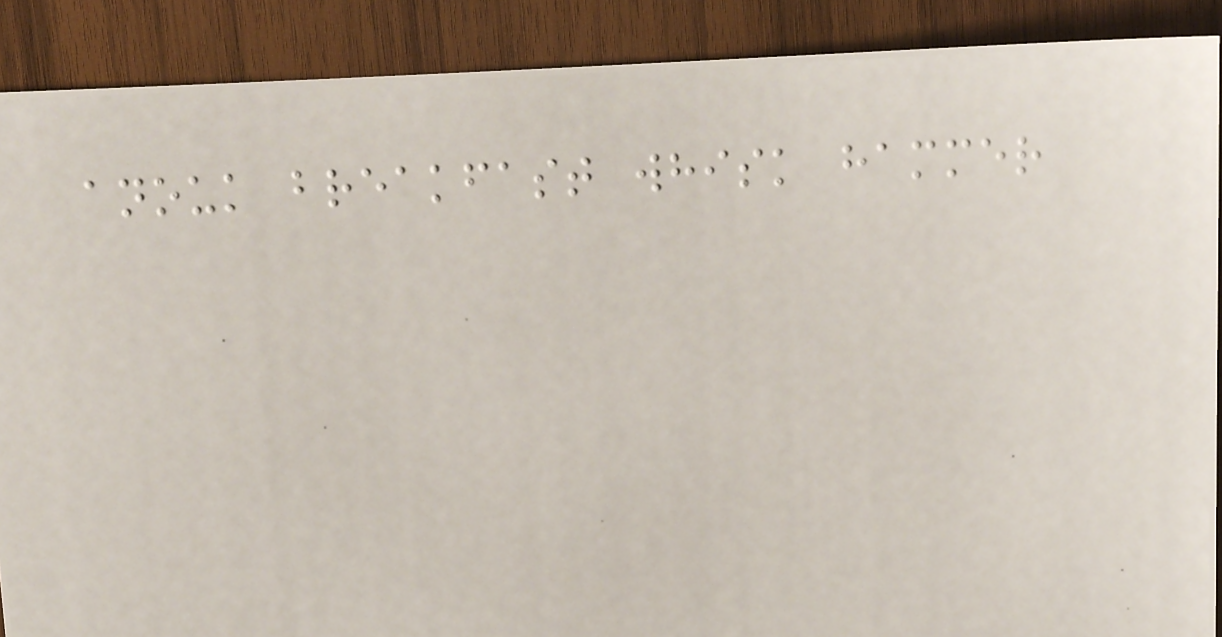anouk breakfast whisk hammer
